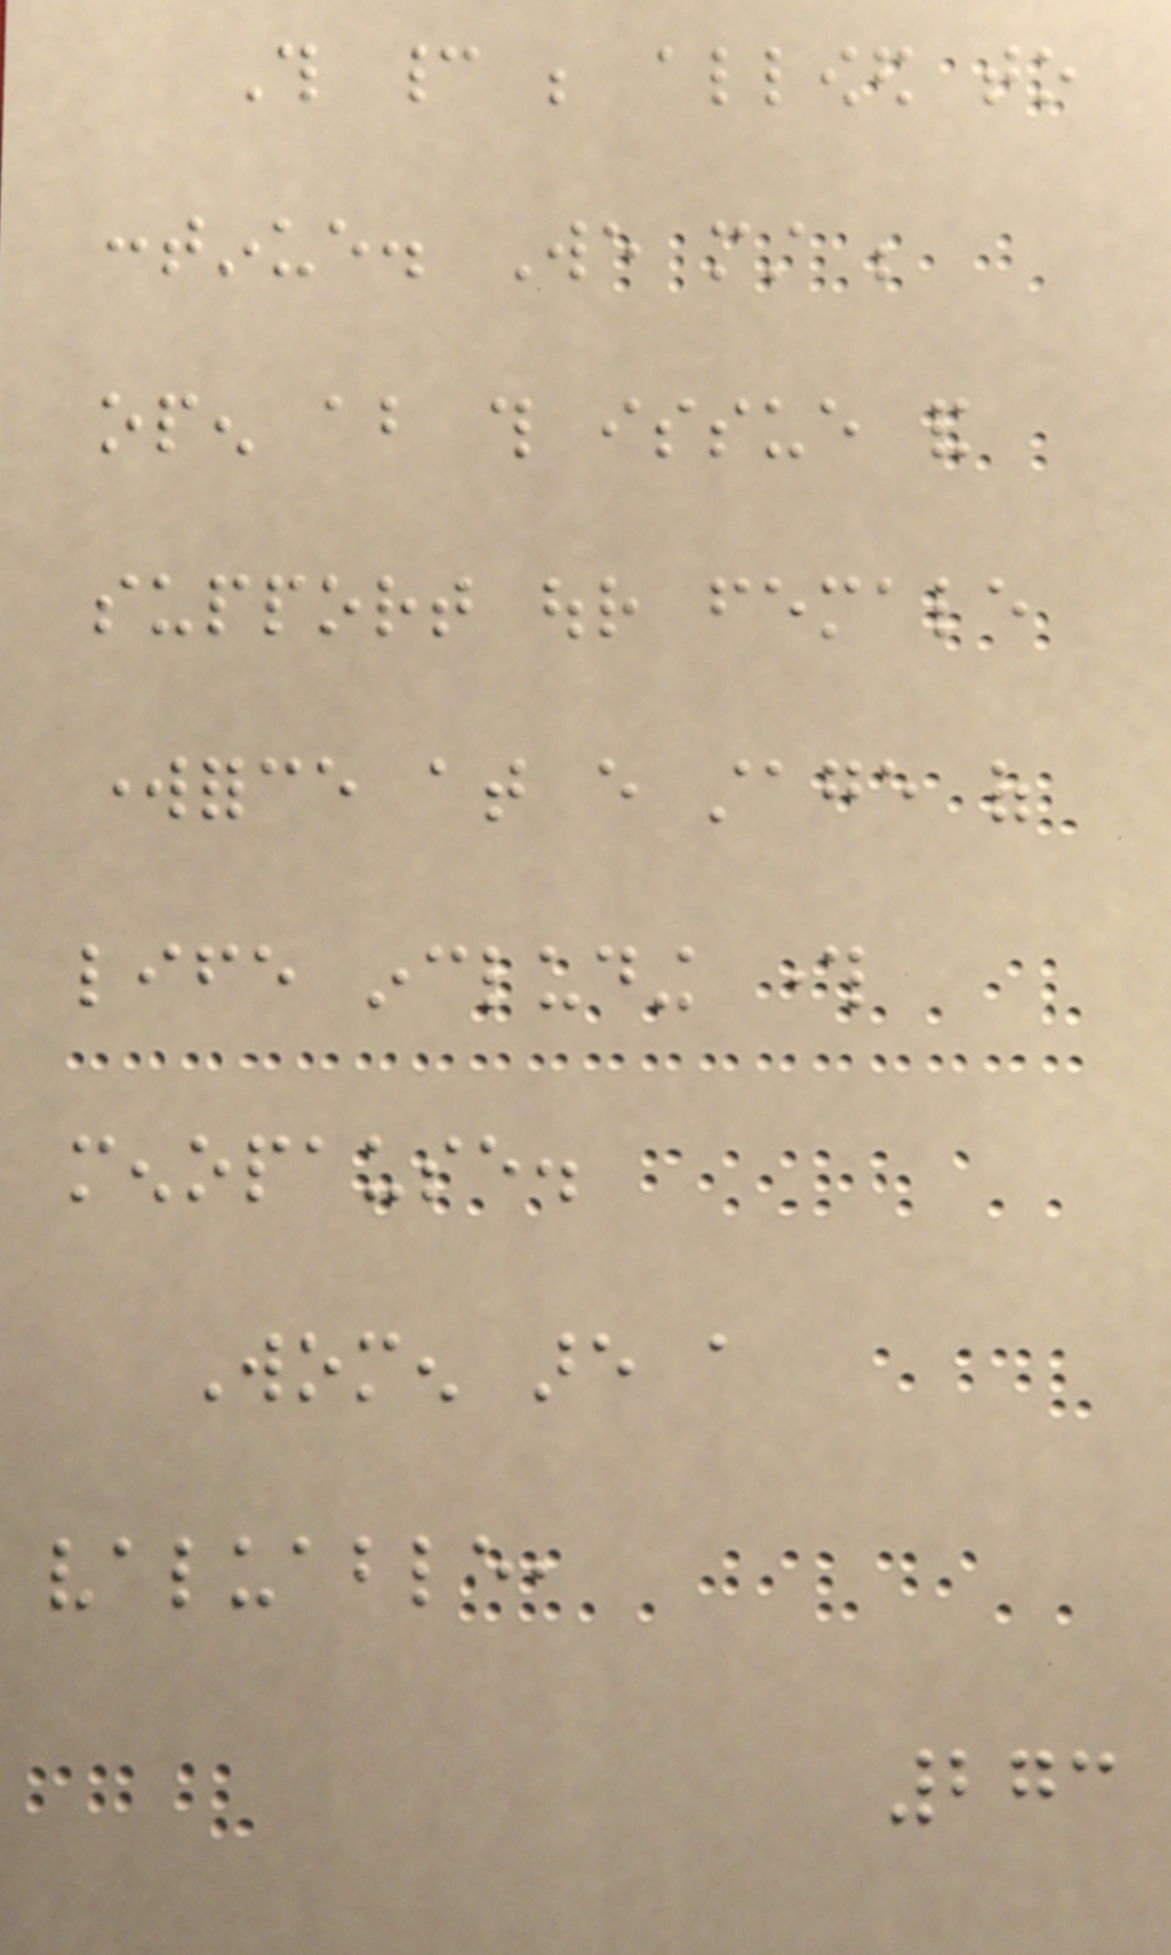This cannot be allowed to
continue. We must be
open about this issue and
support our female
workforce at every stage of
life including through
menopause.
Women are a
valuable,
273
